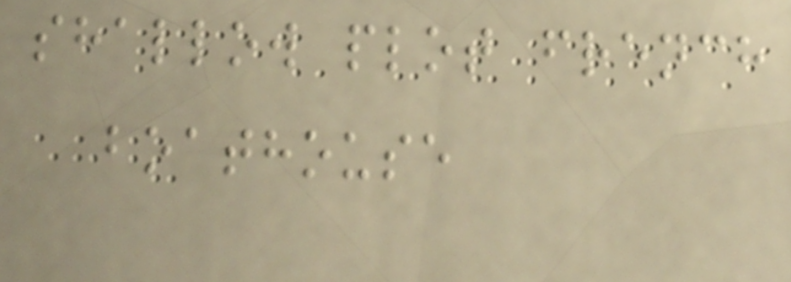shallow plot french
boathouse
